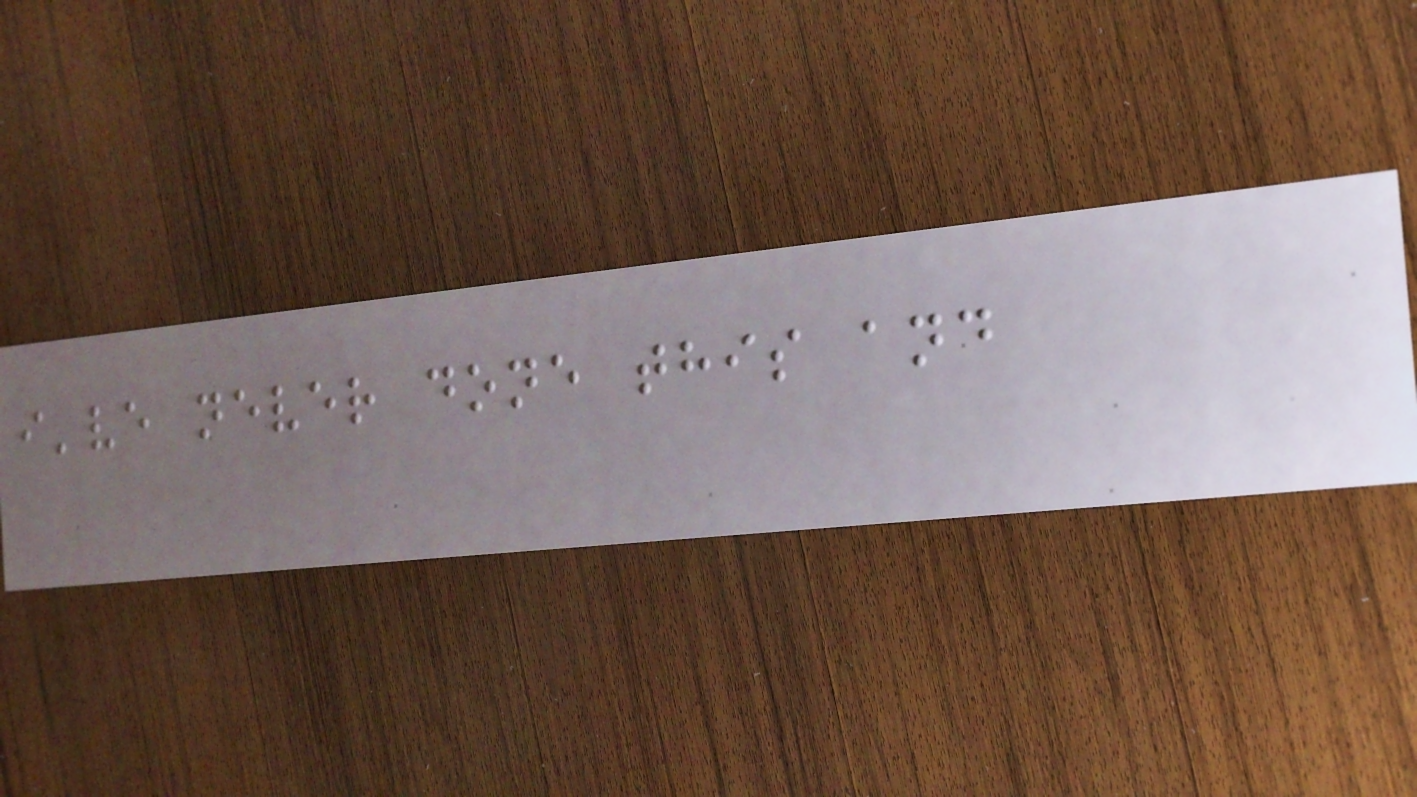i've never done this and
